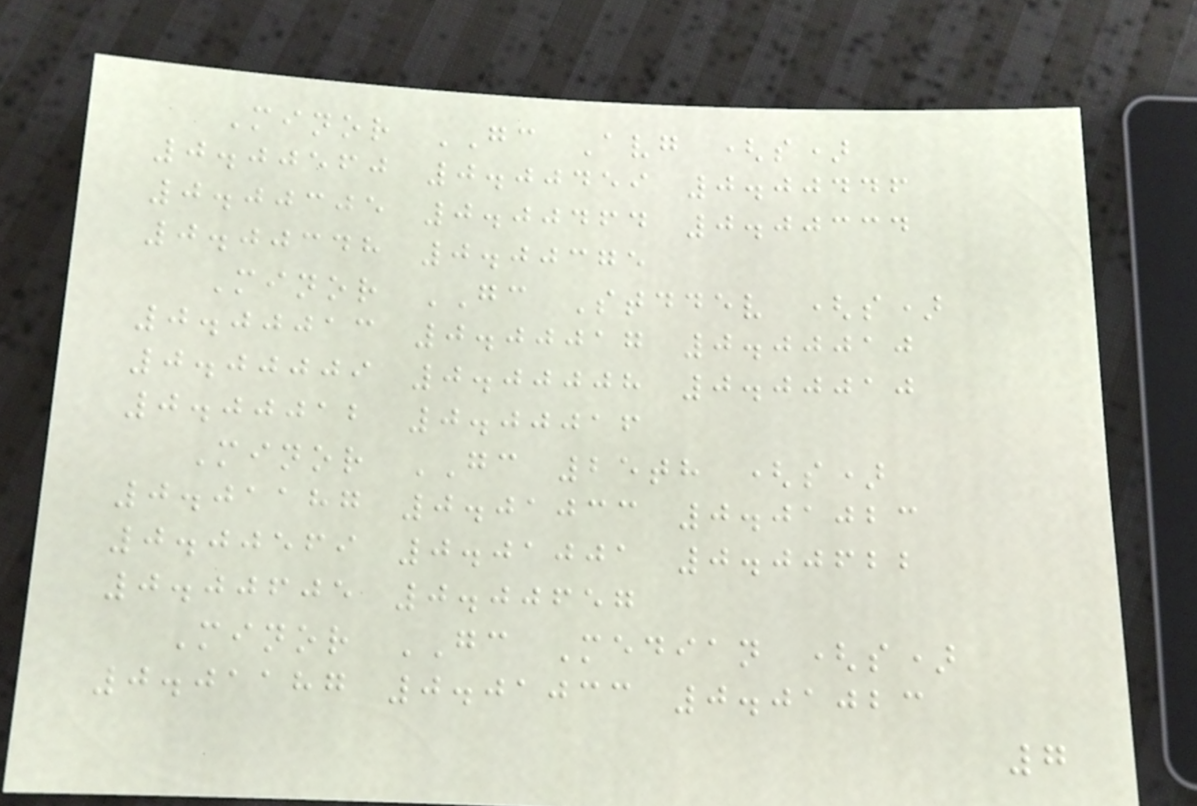Minor GC Avg (s)
0.00560 0.00459 0.00446
0.00305 0.00464 0.00334
0.00348 0.00375
Minor GC Stddev (s)
0.00013 0.00017 0.00010
0.00009 0.00008 0.00010
0.00012 0.00016
Minor GC 25th (s)
0.01187 0.01033 0.01023
0.00569 0.01001 0.00622
0.00605 0.00657
Minor GC Median (s)
0.01187 0.01033 0.01023
7
